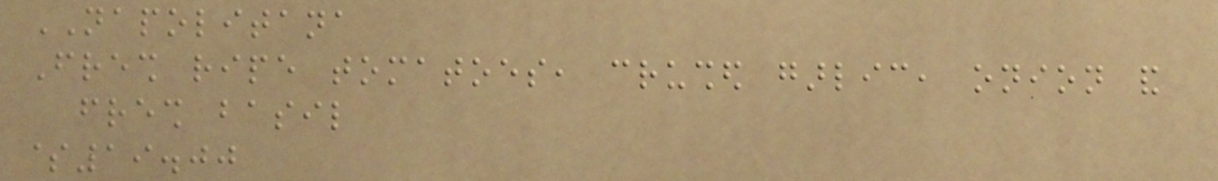NAPOLITANA
Fresh ripe tomatoes, crushed garlic, onion and
fresh basil
$19.00
